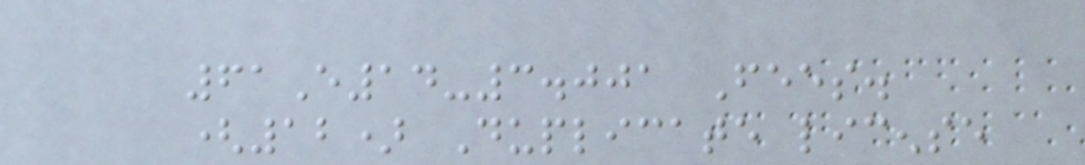61E14-3.001 Fees.
(12) Duplicate license
